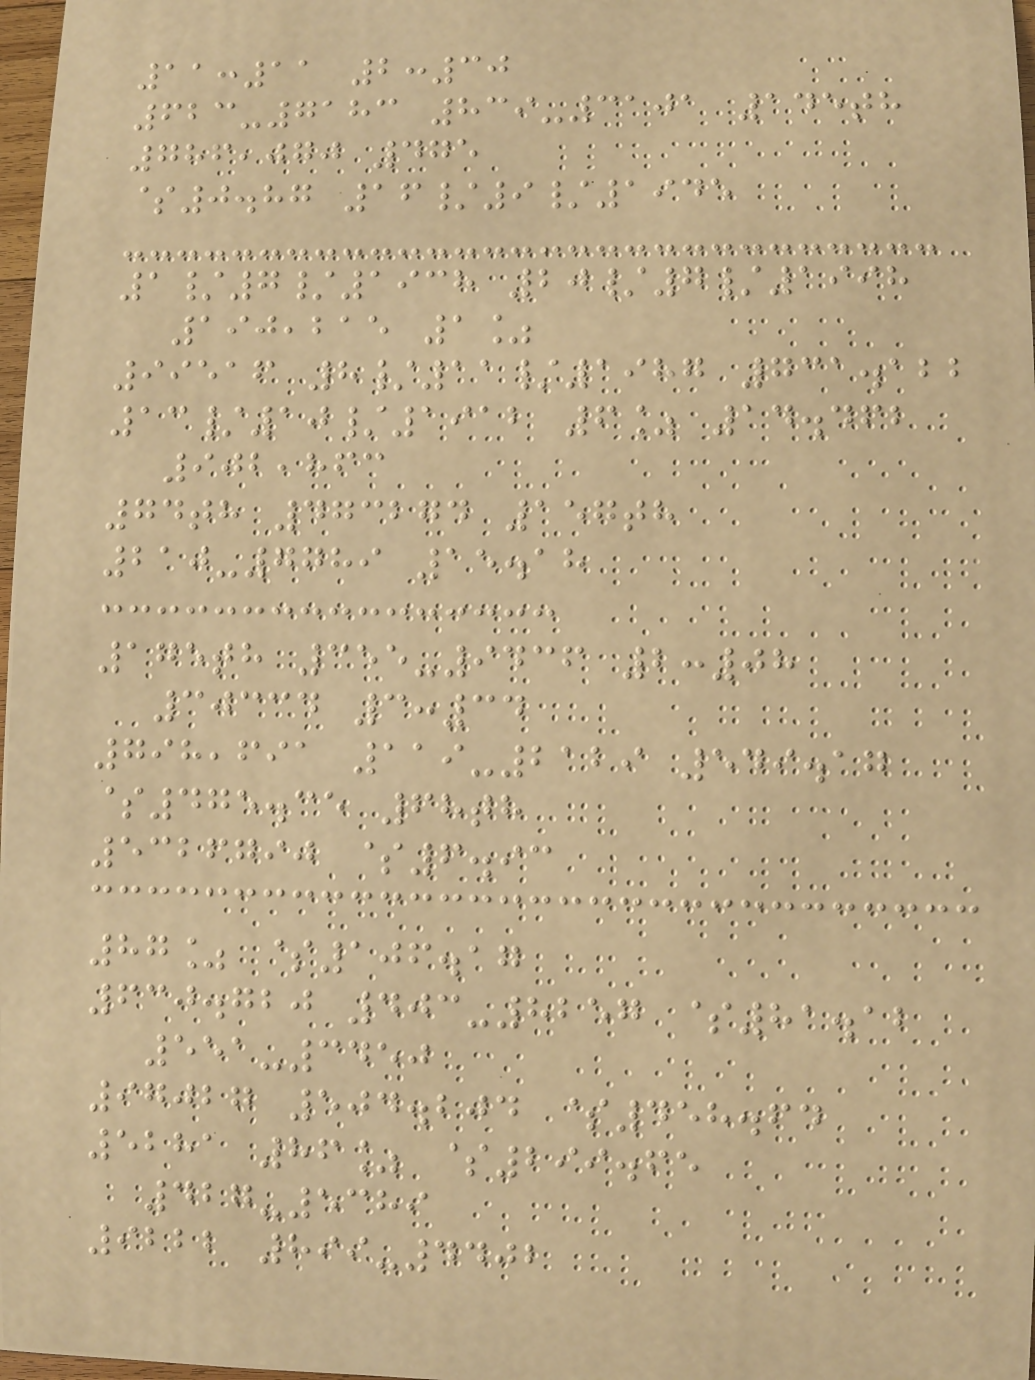11:11 2:30
623-7183 839-3101 145th
786,070 475
$0.87 16/9/1945
1/7/1938 20/7/1998
190,215 1%
99516 8/11/1987 731.122
13/10/1912 6% 14.462
902,863
74th 473274 157th
210-7789 15.18
175th 355-9436 2:08
30334 3:34
798,691 119-2129 549.17
$475.35 68th
5326790 $6.93
87% $106.17
630.720 403-8257 $81.12
551-3450
97027 504.204 $458.64
5281 86% $299.65
427-5389
9222 899-4402
